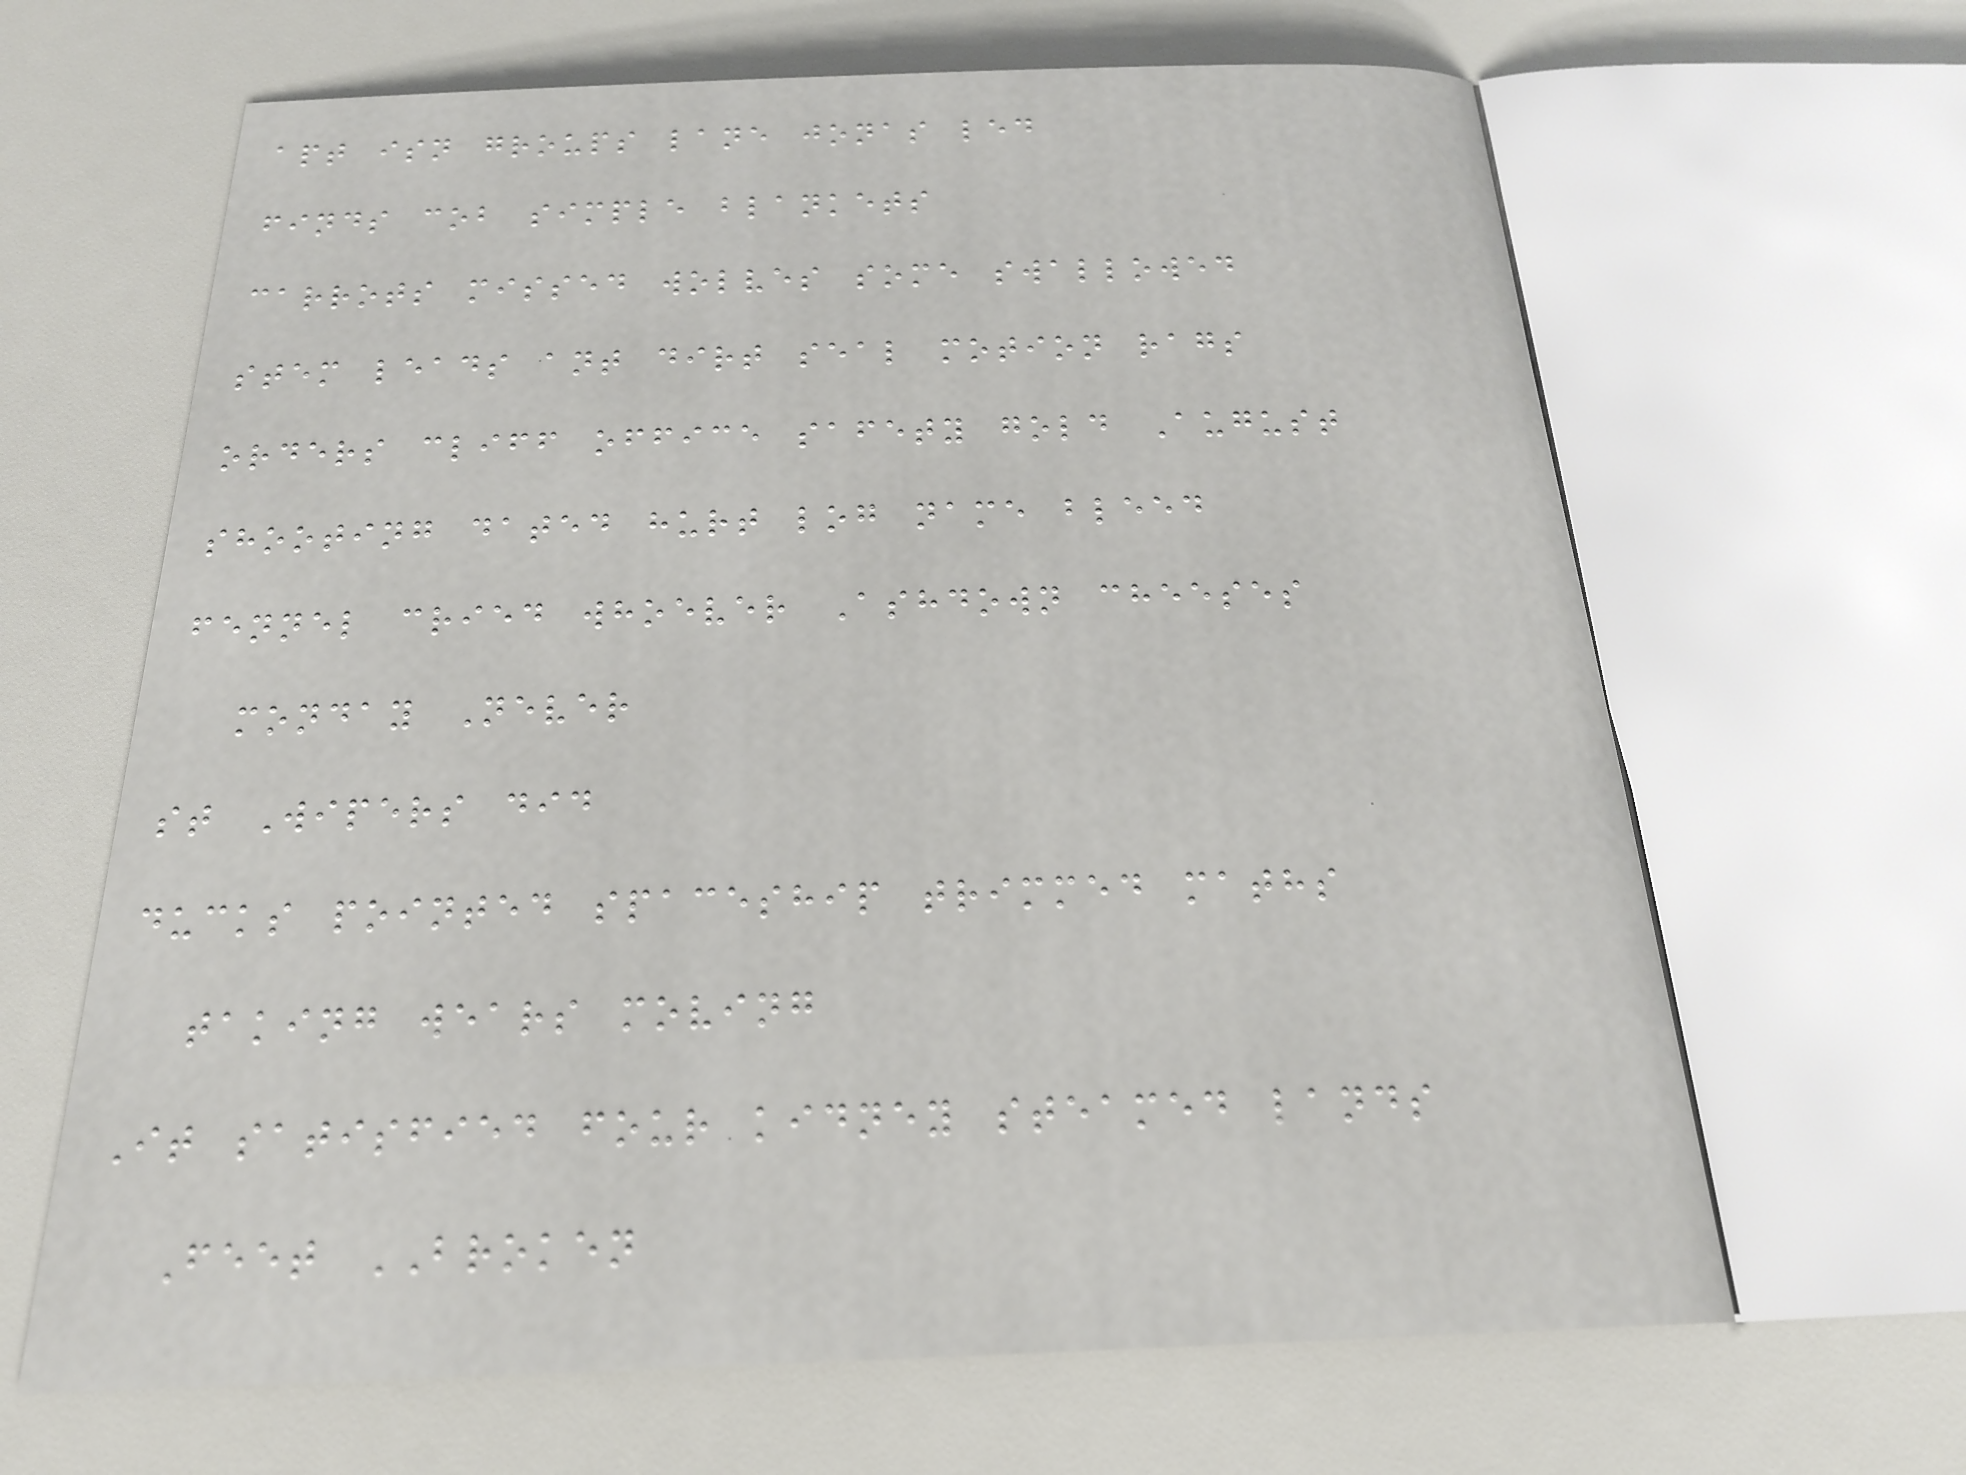apt isn groups lane jonas led
finds cob simple blankets
carrots missed wolves some swallowed
stem leads ant dirt seal motion rags
orders cliff office safety gold August
shooting dated hurt log name bleed
fennel cried whoever Ashdown cheeses
monday Never
st Wipers did
ducks pointed spaceship trimmed maths
taking wears moving
It satisfied four kidney steamed lands
Feet BROKEN
